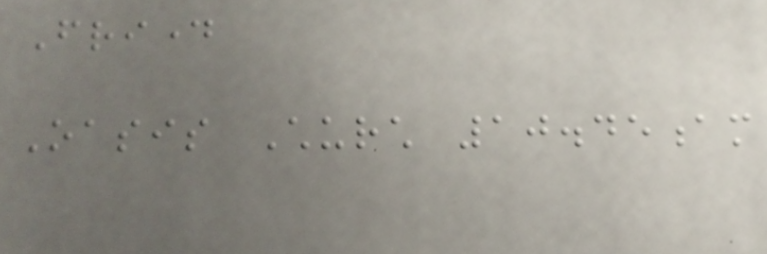Friday
Oasis Church 10.45am
